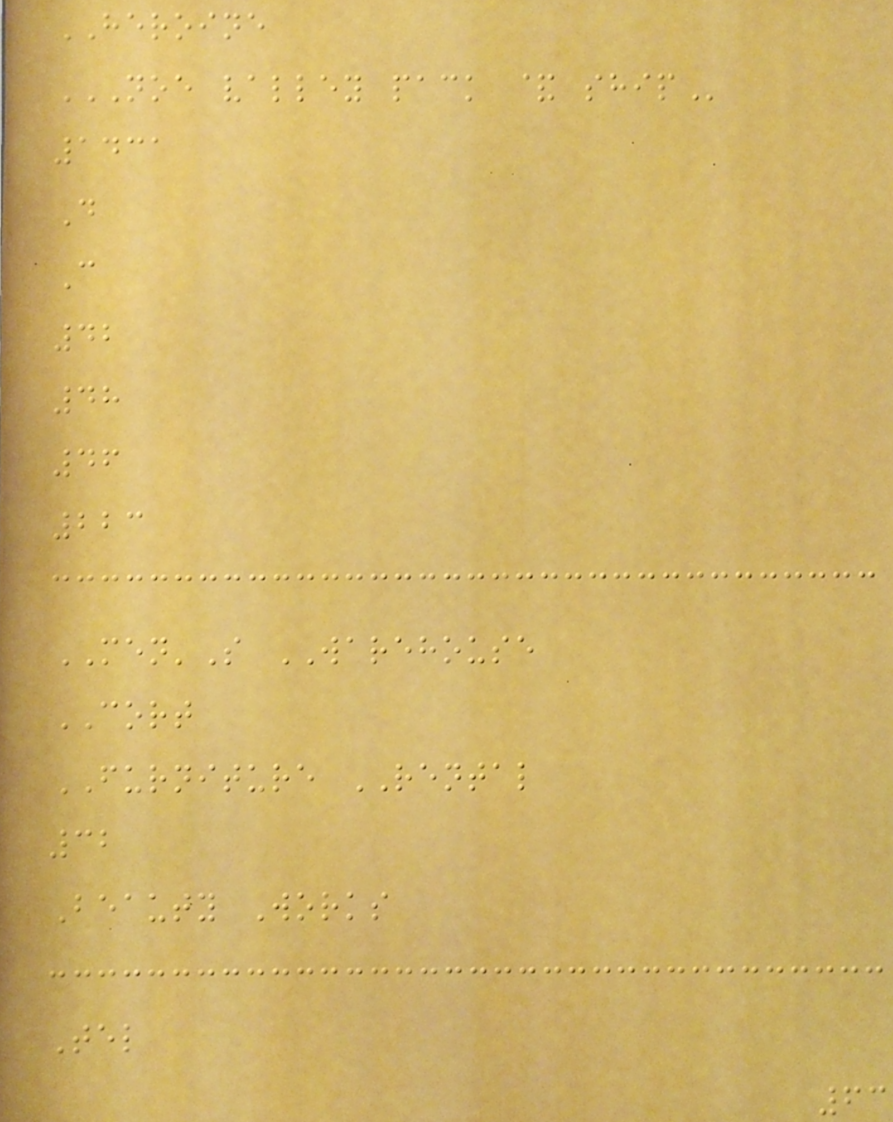HEROINE
NOE VALLEY PACK & SHIP
1431
D
C
42
48
46
223
MEN'S WAREHOUSE
CORT
FURNITURE RENTAL
32
Beauty Works
Tel
63
